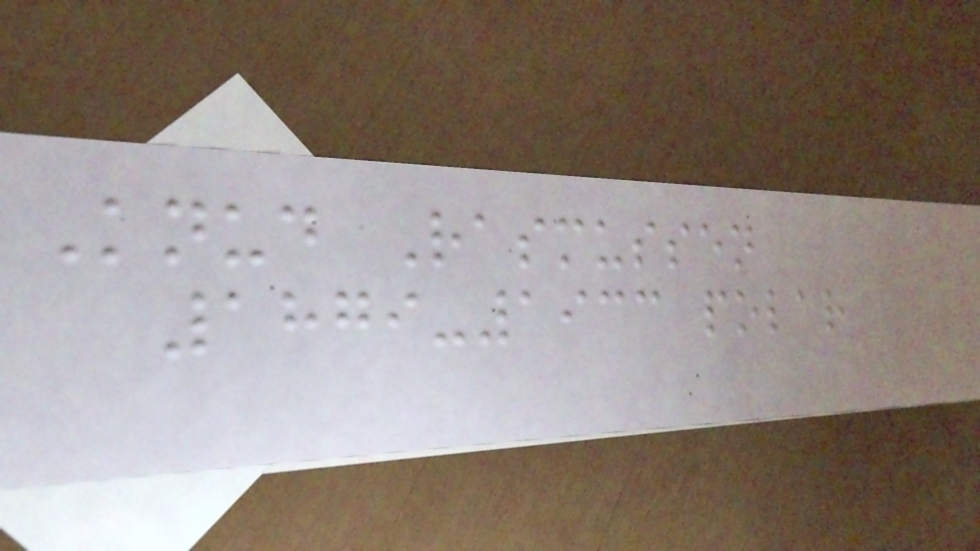Knud Rasmussen
1879-1933 polar
